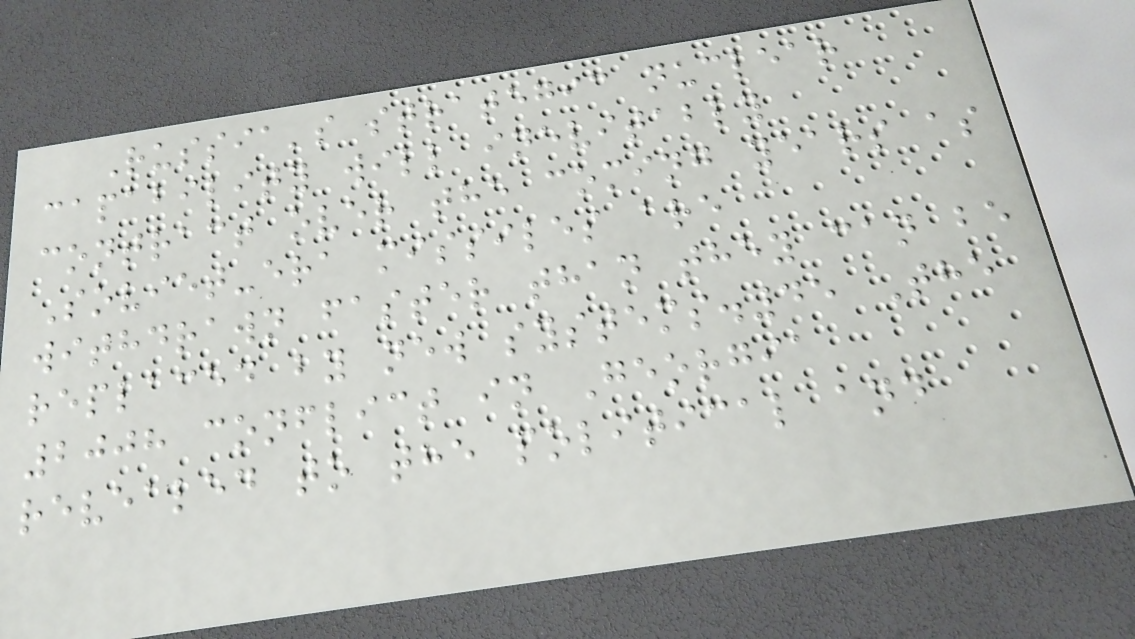Russia's strategic nuclear
capability will inevitably
contract over the coming years as
Soviet-era missiles are
withdrawn faster than they can be
replaced by new systems.45 The
2008 conflict in Georgia
revealed to the political and
